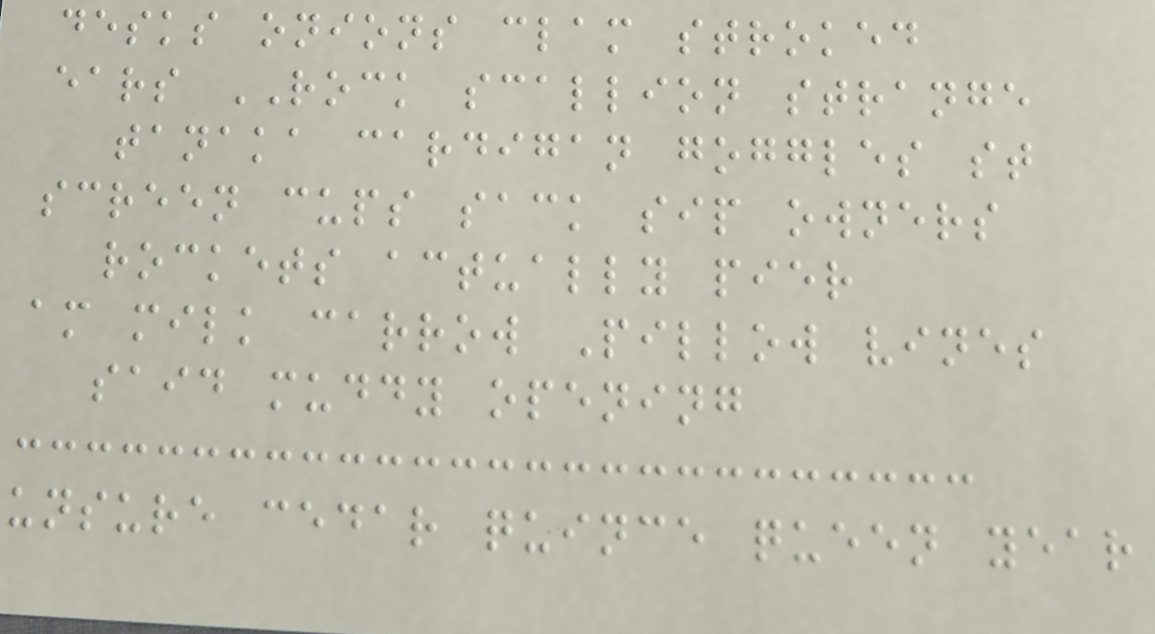desks onions clam stroked
ears ROCK scallion strange
tanaka cardigan goggles st
screen cups sack sip owners
rockets actually pier
am milk carrow Pillow vines
said muddy opening
unsure cedar quince queen year
